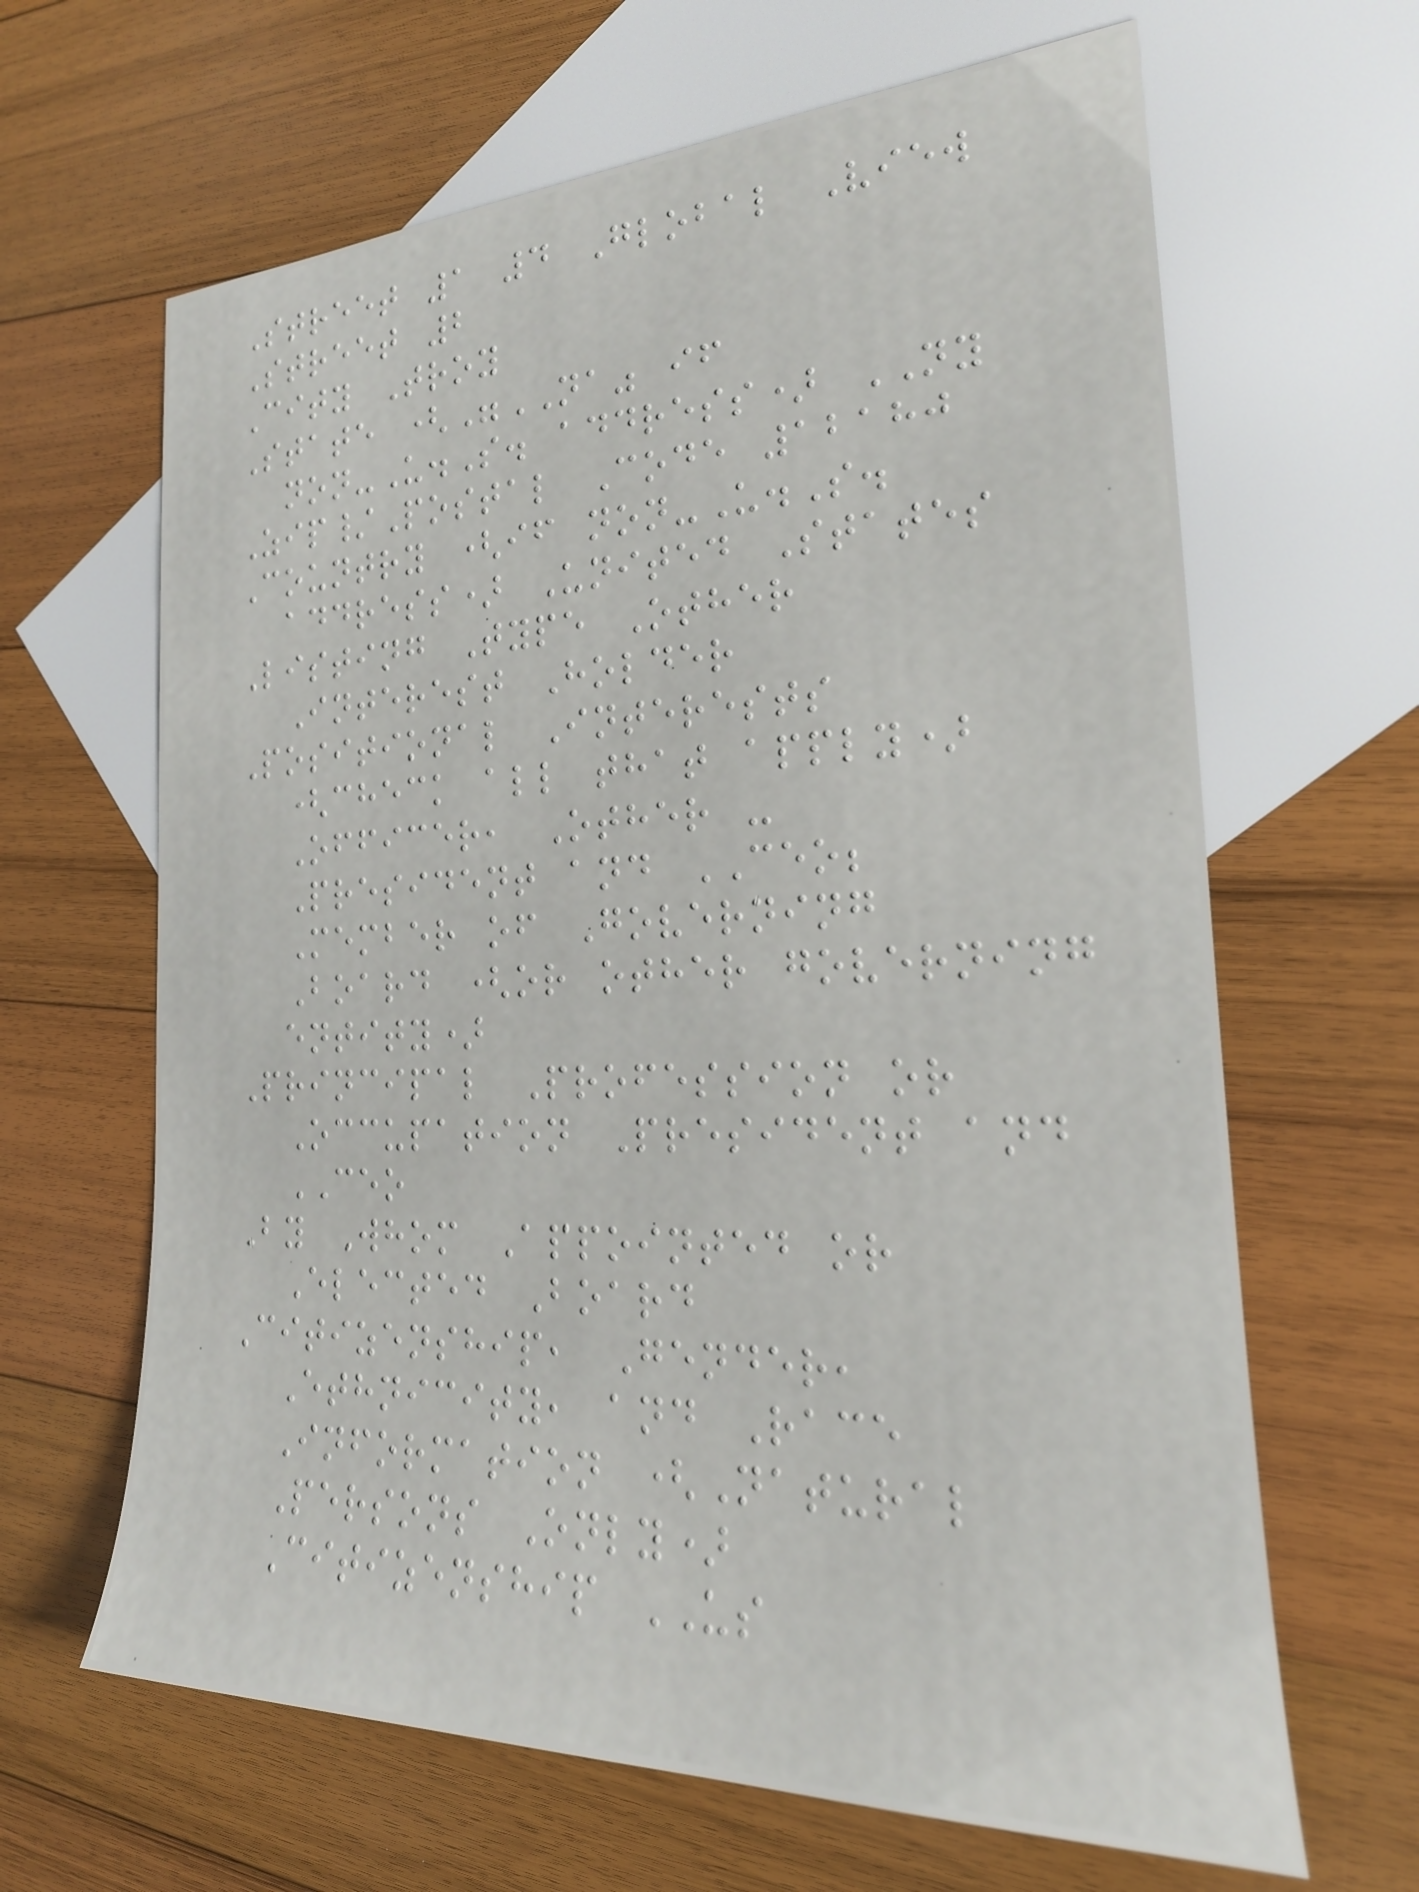Street 1 4 Global View
Street 2
City Troy
State ("NA" if
non-U.S. address) NY
Zip/Postal Code 12180
Country (if non-U.S.
address) United States
Listing Type Other
Interest Holder
Positional Interests
(check all that apply)
Officer, Other -
President and CEO;
Member of Governing
Board (or other governing
entity)
Principal Profession or
Occupation President and
CEO
By Whom Appointed or
Elected Board
Citizenship, Gender,
Ethnicity, and Race
Information (Natural
Persons Only)
Citizenship US
